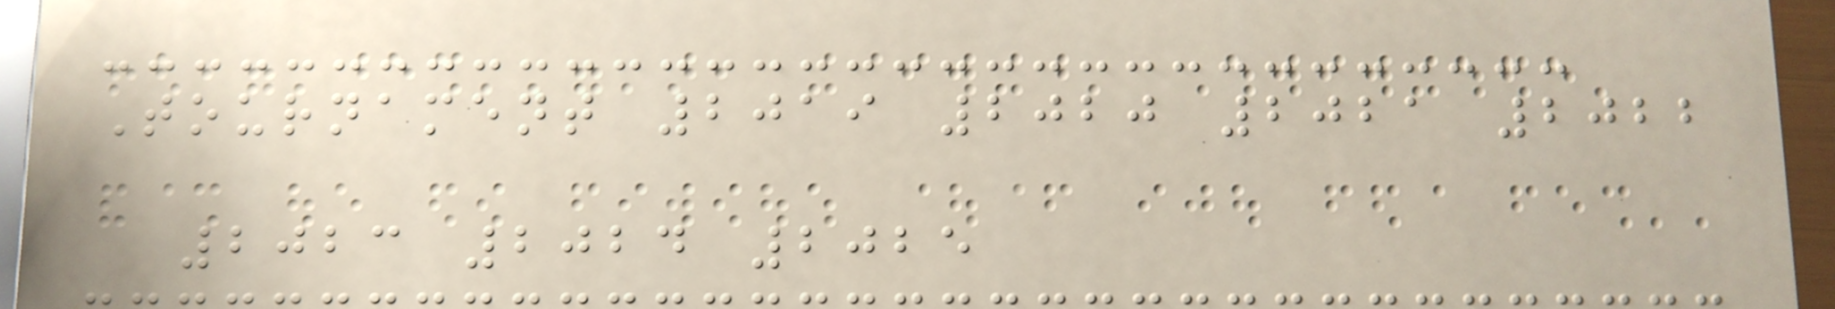Tournament 2019 2020 2021 2022
2023 2024 2025
